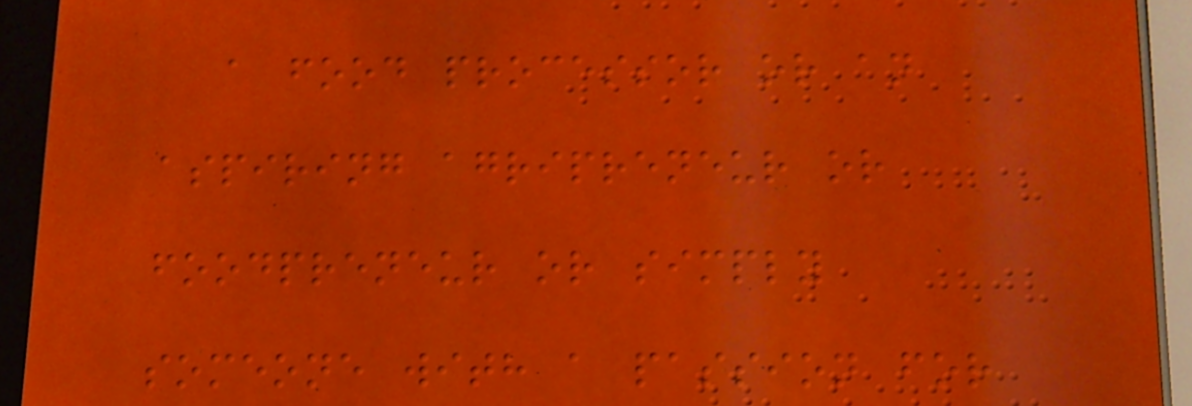a food processor or an
aspiring agripreneur or
foodpreneur or simply
someone with a passion for
